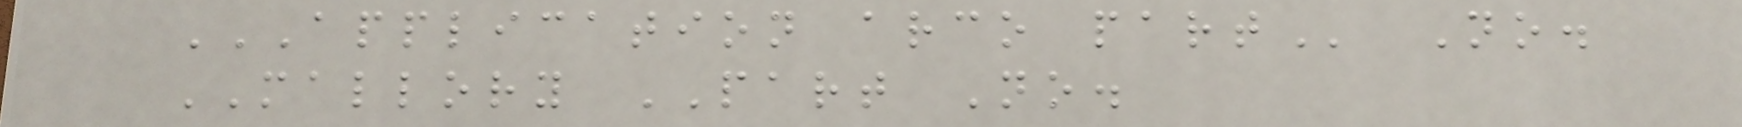APPLICATION ARCO PART No.
MALLORY PART No.
